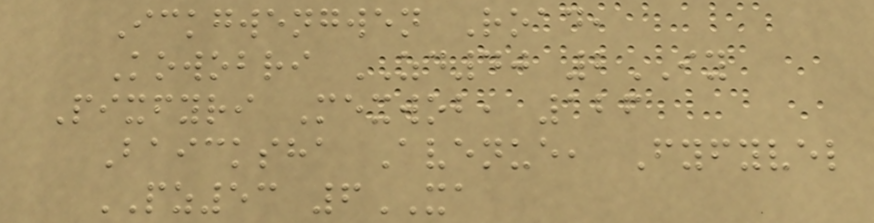Ickgwengwen Road,
Kowobri ZD40 2IY
Pixfyri Mexwob, 126
Baicksha Avenue, Fyfyvel
PZ53 6XA
